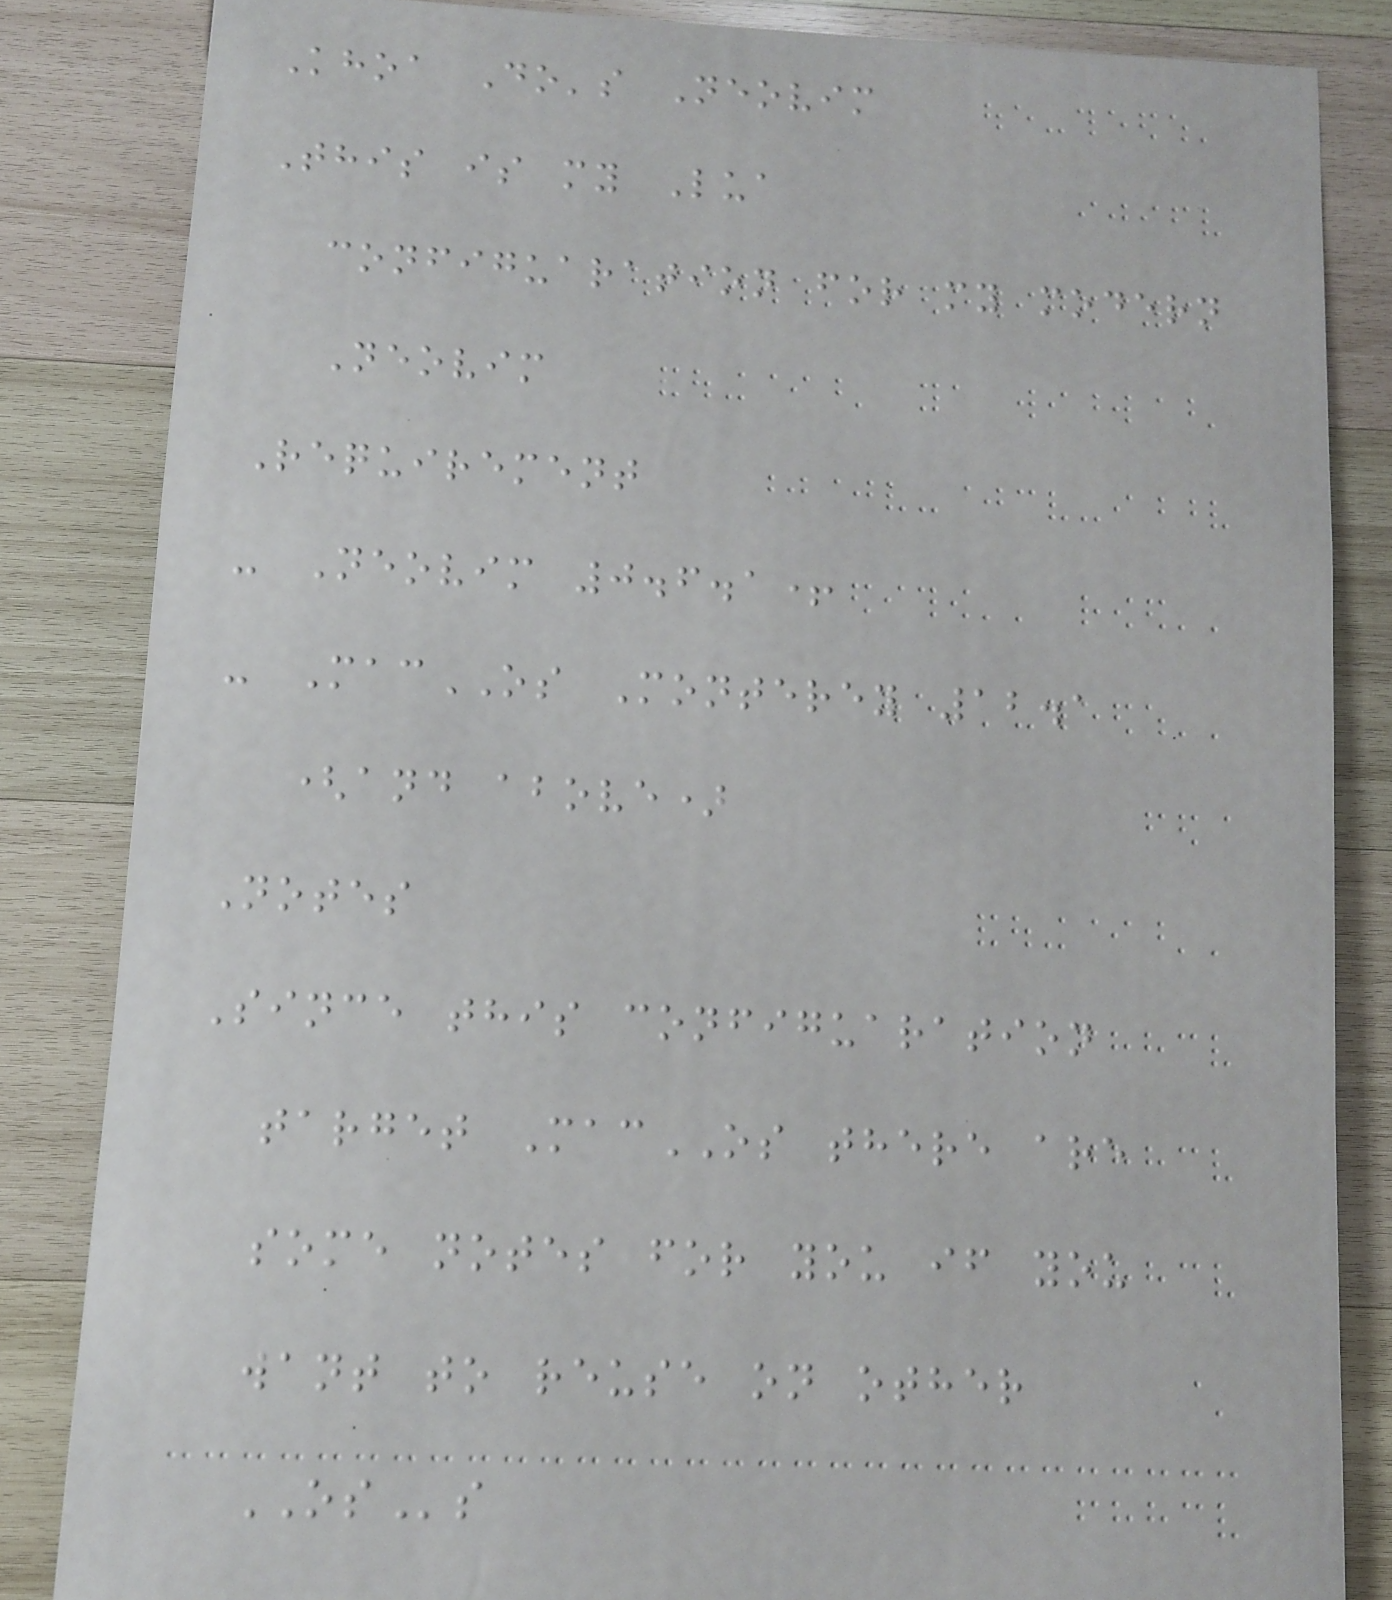Khoa Do's Neovim
This is my Lua
configuaration for my modern
Neovim
Requirement
- Neovim 0.6.1+
- MacOS Monterey 12.1
(and above)
Notes
Since this configuaration
target MacOS there are
some notes for you if you
want to reuse on other
OSs
